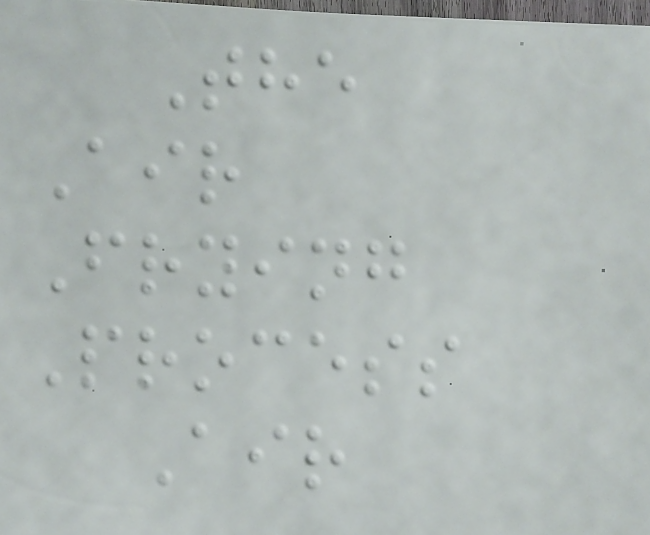The
Air
Frying
Process
Air
